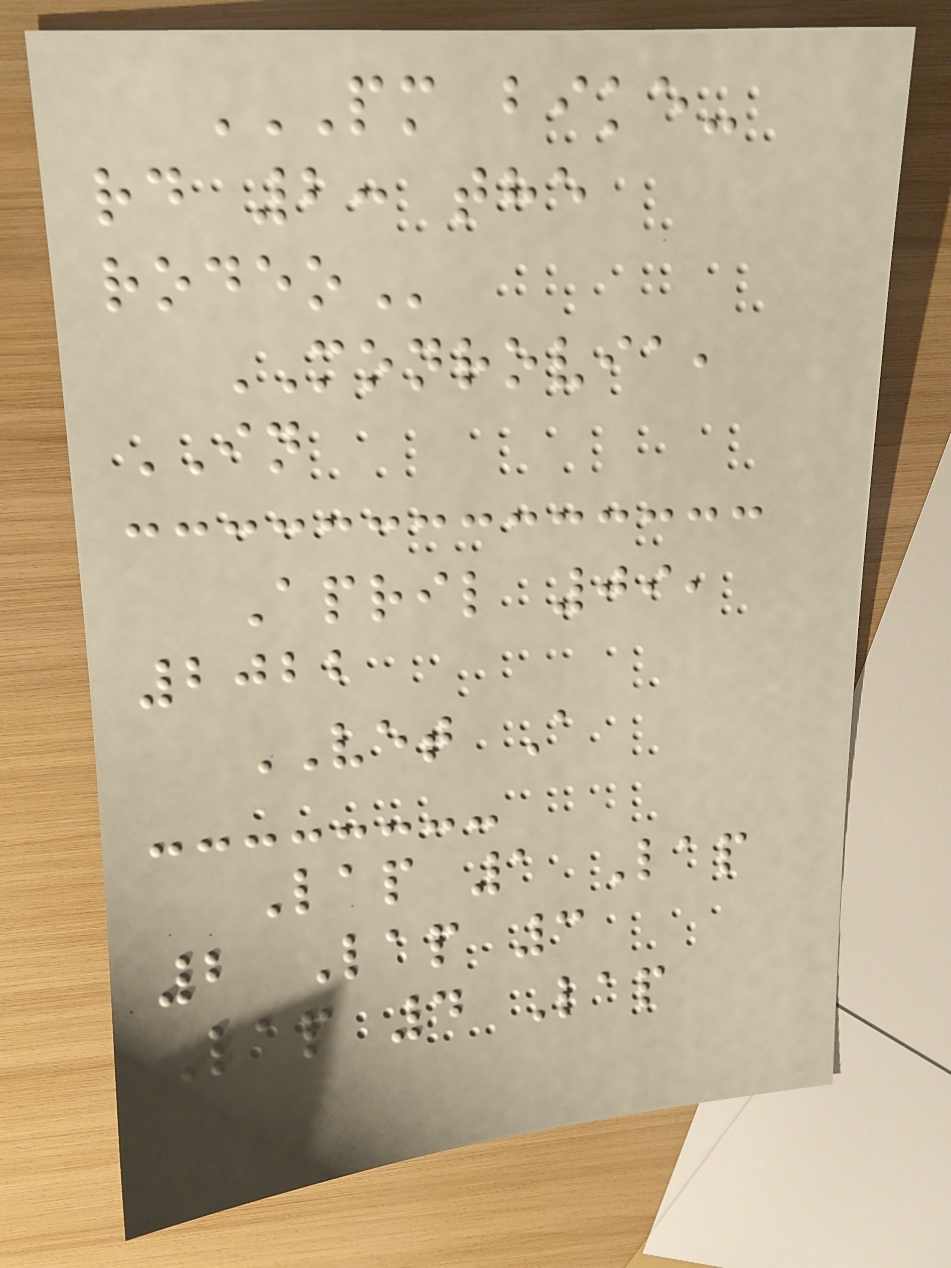PM BIKE-
RD 2: THE
RODEO
MONROVIA,
IN
April 09,
2022
VET A
Lap 1 Lap
2 Lap 3
Lap 4 Lap
